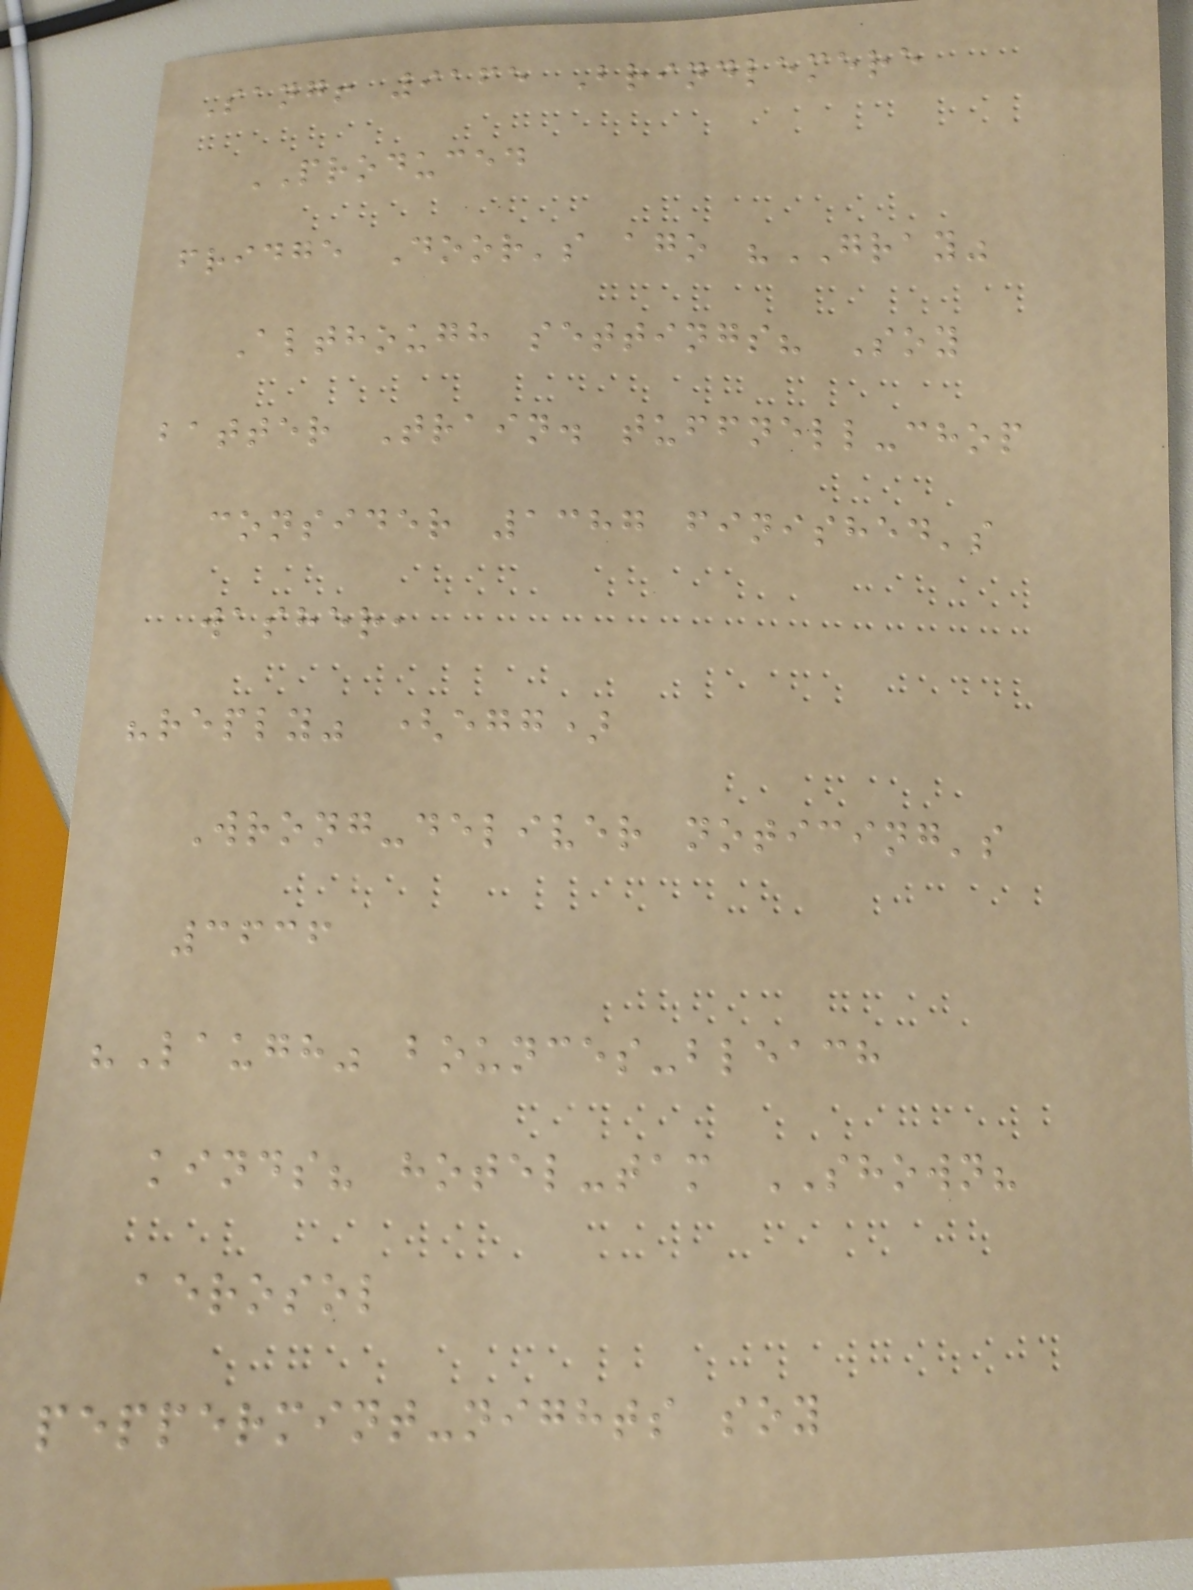Sang! 9165 Brindlemere
PRODUCED
fridge Door's ago "GRAY"
Although settings? Soy
batter Train. tuffnell-chop
consider 1387 finished's
washer,
"reply" (egg)
Wrong-deliver noticing's
3636
"Laugh" bounces-bleach
kinds? hotel-tam SHOWN?
aerosol
peppermint-nights soy
